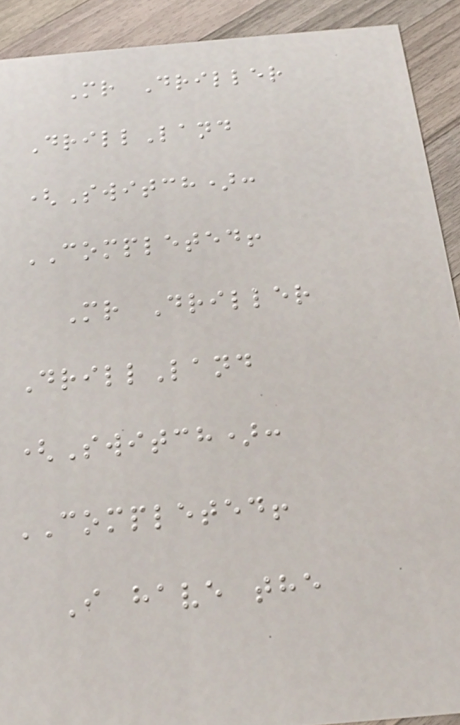Mr Driller
DrillLand
(Switch):
COMPLETED!
Mr Driller
DrillLand
(Switch):
COMPLETED!
I have the
